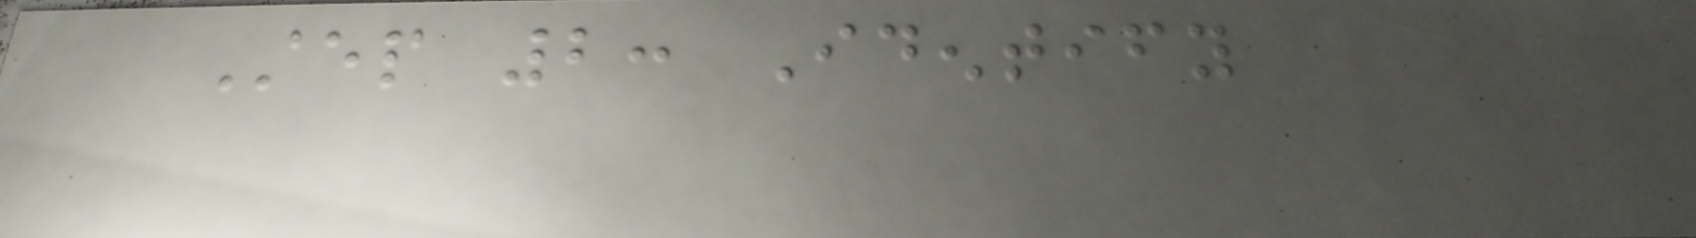Step 2: Identify
